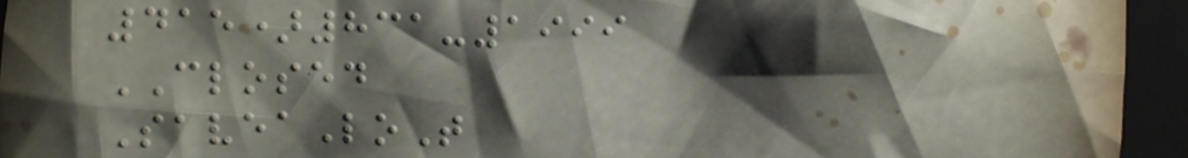415)831-1999
CLOSED
SaveaLoT
